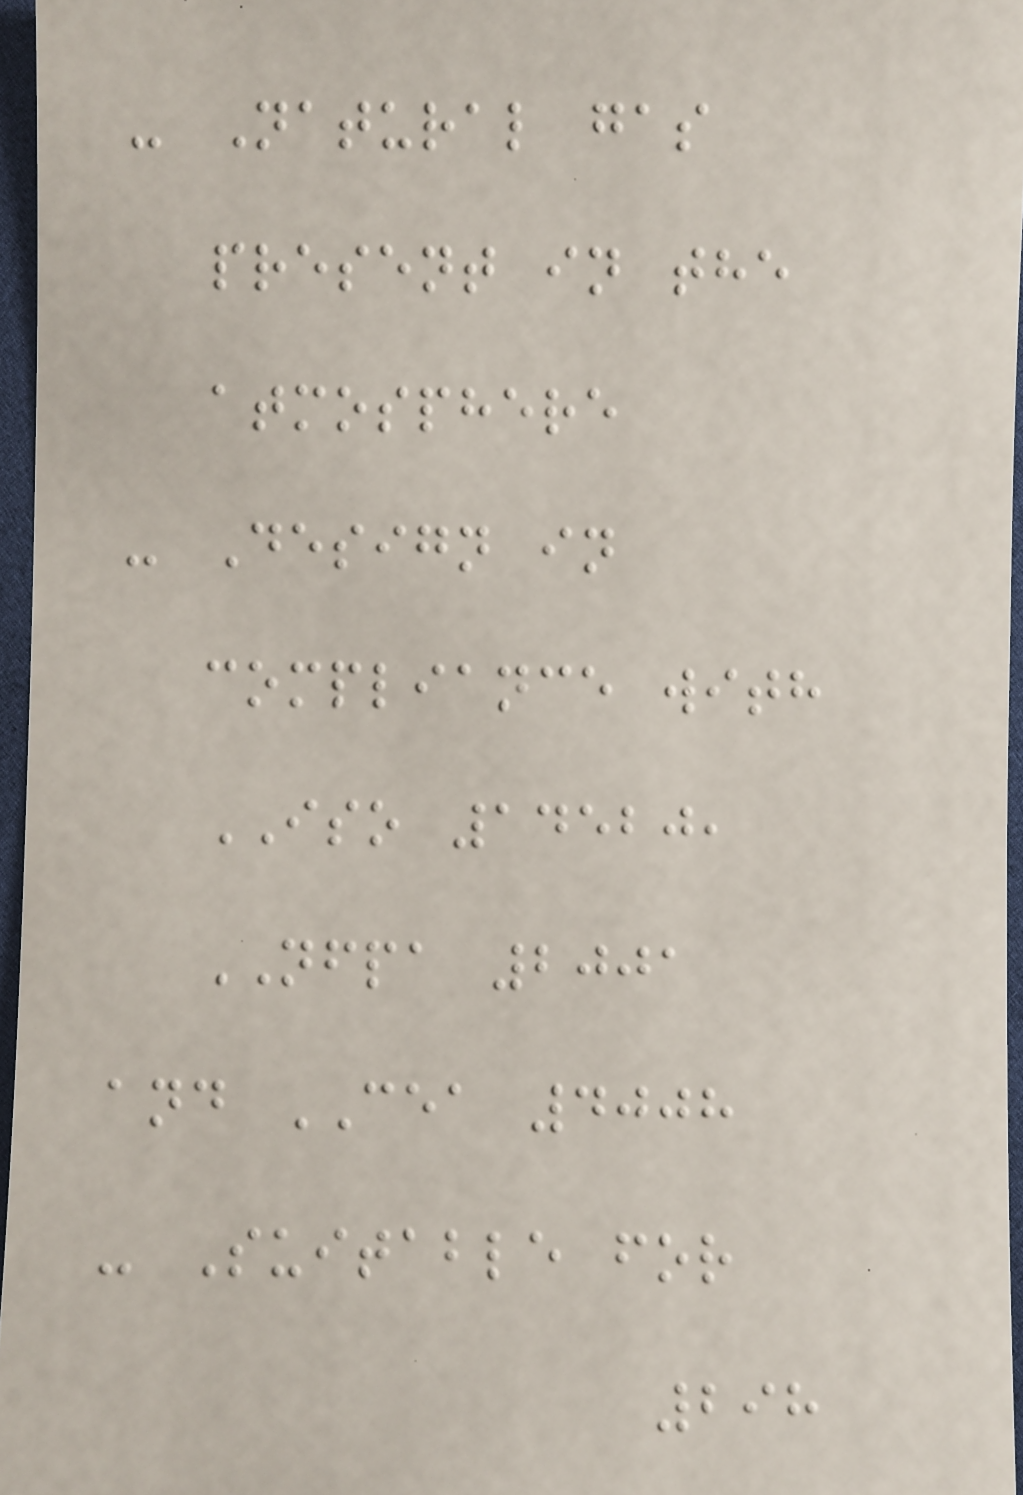- Natural gas
present in the
atmosphere
- Design in
compliance with
ISO 14520,
NFPA 2001
and CEA 4008
- Suitable for
298
